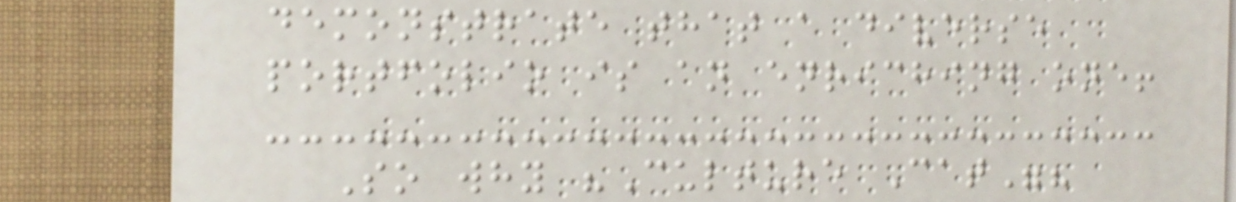demonstrate that a diverse
portfolio is an enriching one!
So why "Culture Cat"?
